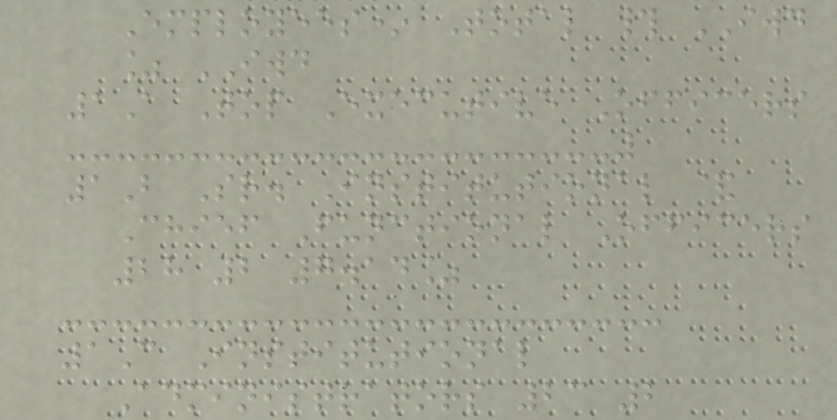Employees* Total # IWD
% IWD
1A Top Executive Officers
1B Sr. Institutional &
Chief Functional Officers
28 2 7.14%
1C Institutional
Administrators 23 2
